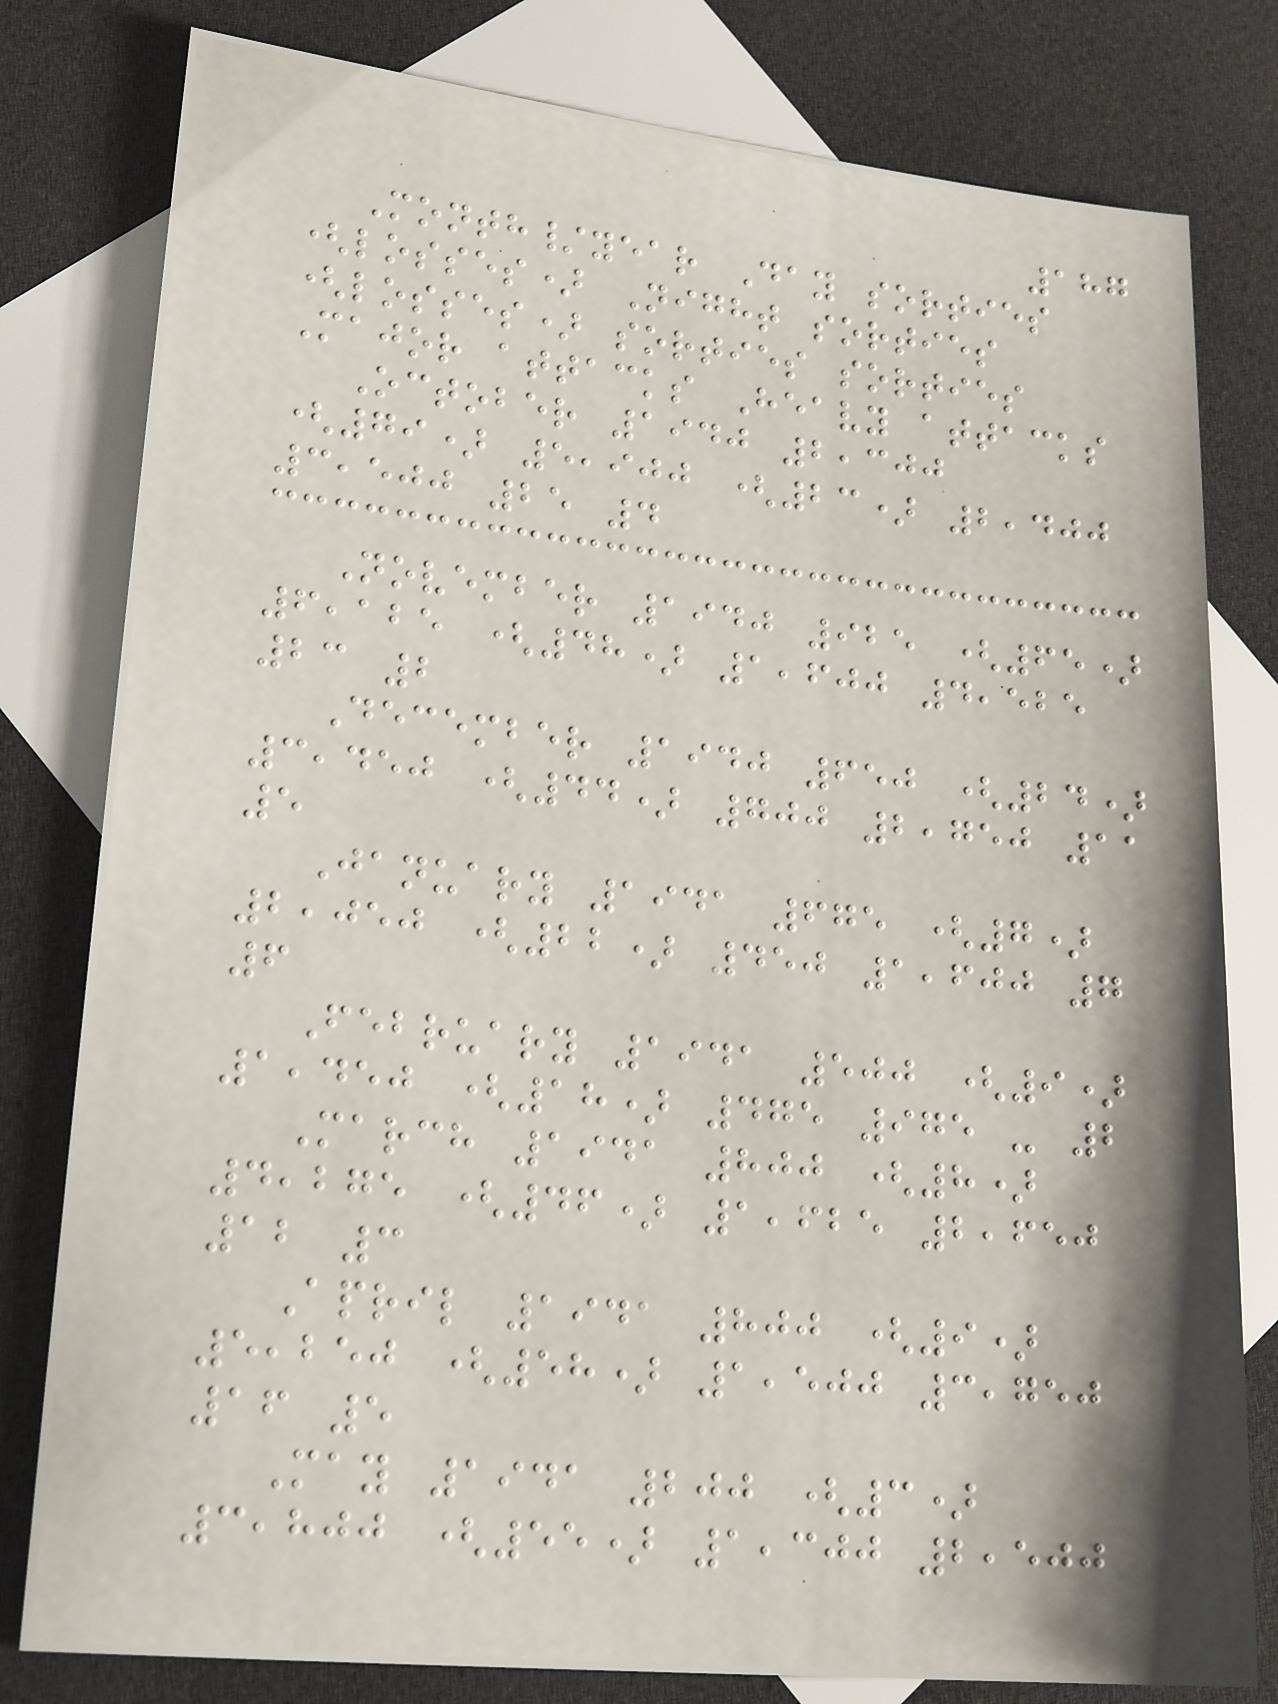187
Month/year Day sorties
(losses) Night sorties
(losses) sorties sorties
Major attacks Heavy attacks
October 1940 2,300
(79) 5,900 (23) 2,400
3,500 25 4
November 1940 925 (65)
6,125 (48) 1,600 4,525
23 2
December 1940 650 (24)
3,450 (44) 700 2,750 11
5
January 1941 675 (7)
2,050 (22) 450 1,600 7
6
February 1941 500 (9)
1,450 (18) 475 975 - 2
March 1941 800 (8)
4,275 (46) 1,625 2,650
12 3
April 1941 800 (9)
5,250 (58) 1,500 3,750
16 5
May 1941 200 (3)
3,800 (55) 1,300 2,500
